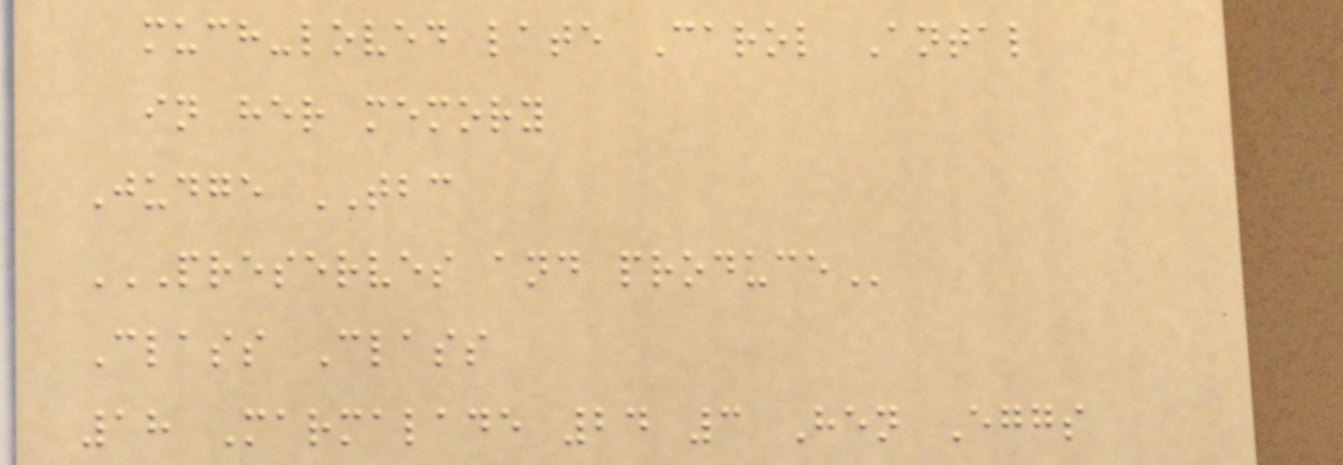much-loved late Carol Antal
in her memory
Judge TBC
PRESERVES AND PRODUCE
Class Class
18 Marmalade 24 3 Hen Eggs
